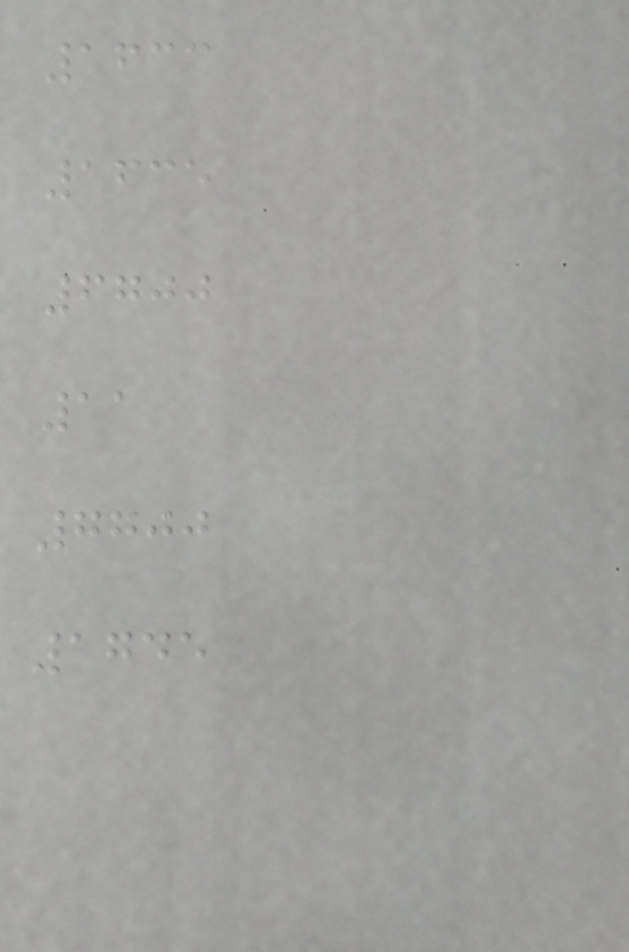1633
1635
6700
11
7700
1745
